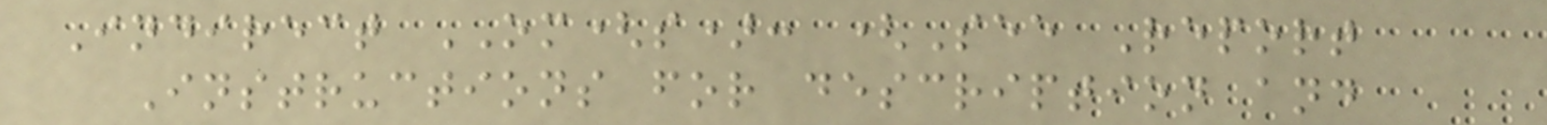Indirect OM(s): (See Report
Instructions for description and
